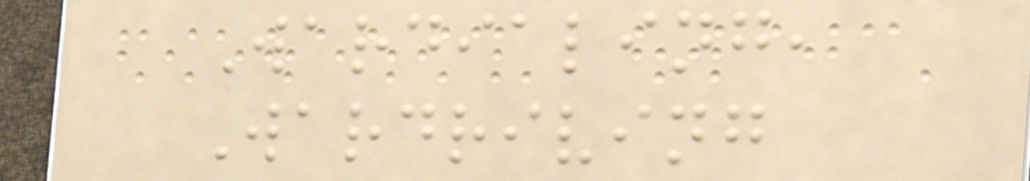Wardialing,
Wardriving
